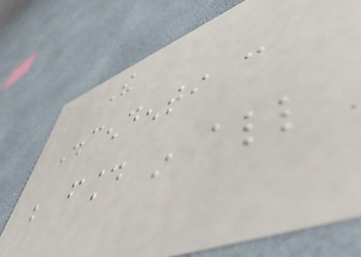The
Discendenti can
be found in all
